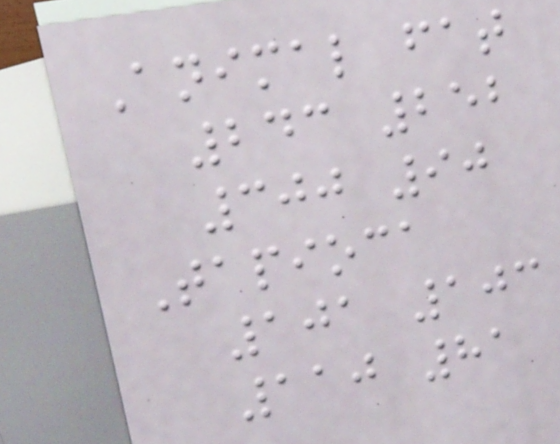Animal fat
243 252
300 90
Tapioca
101 103
110 81
